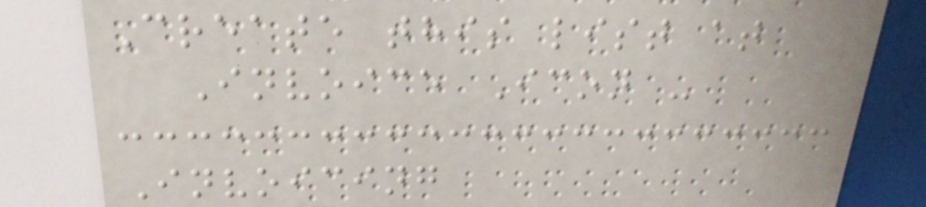Create this list at
Invoice Icon -
Invoicing
